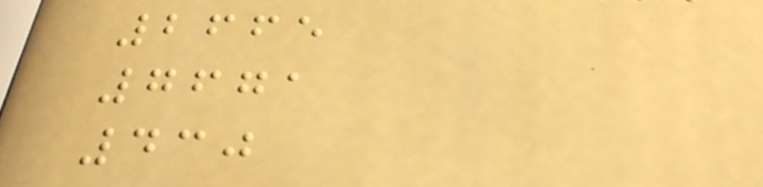2665
7671
430
